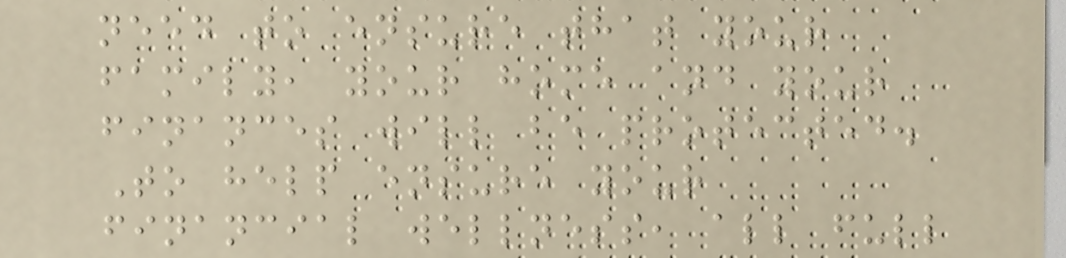need to ensure that your
family, your home and your
finances will be protected.
To help ensure your
financial wellness, all full
